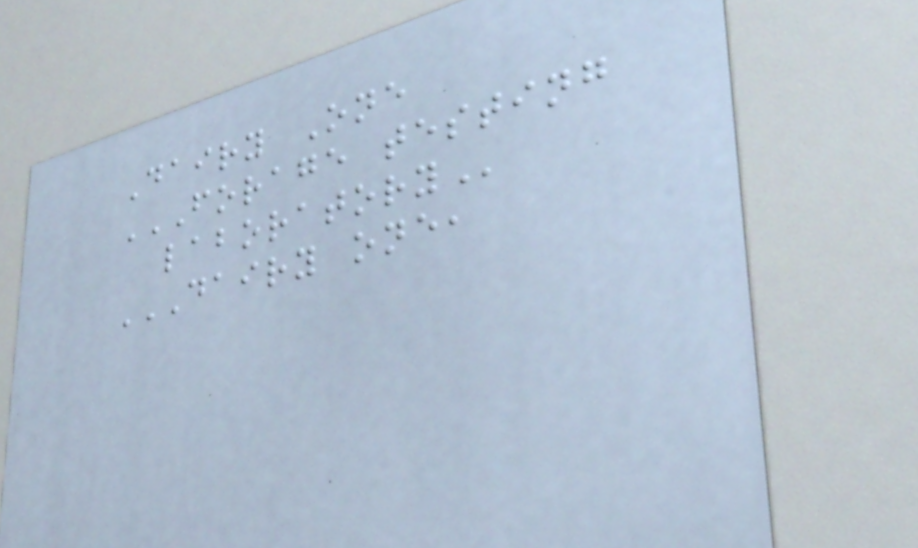Dairy One
FORAGE TESTING
LABORATORY
DAIRY ONE,
